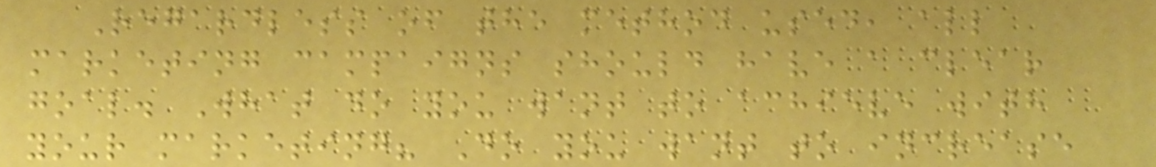Regardless of the method used, all
marketing campaigns should have a clear
goal. What do you want to achieve with
your marketing? Do you want to increase
